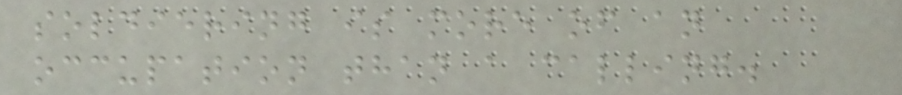soldiering is more of an
occupation than a calling.
